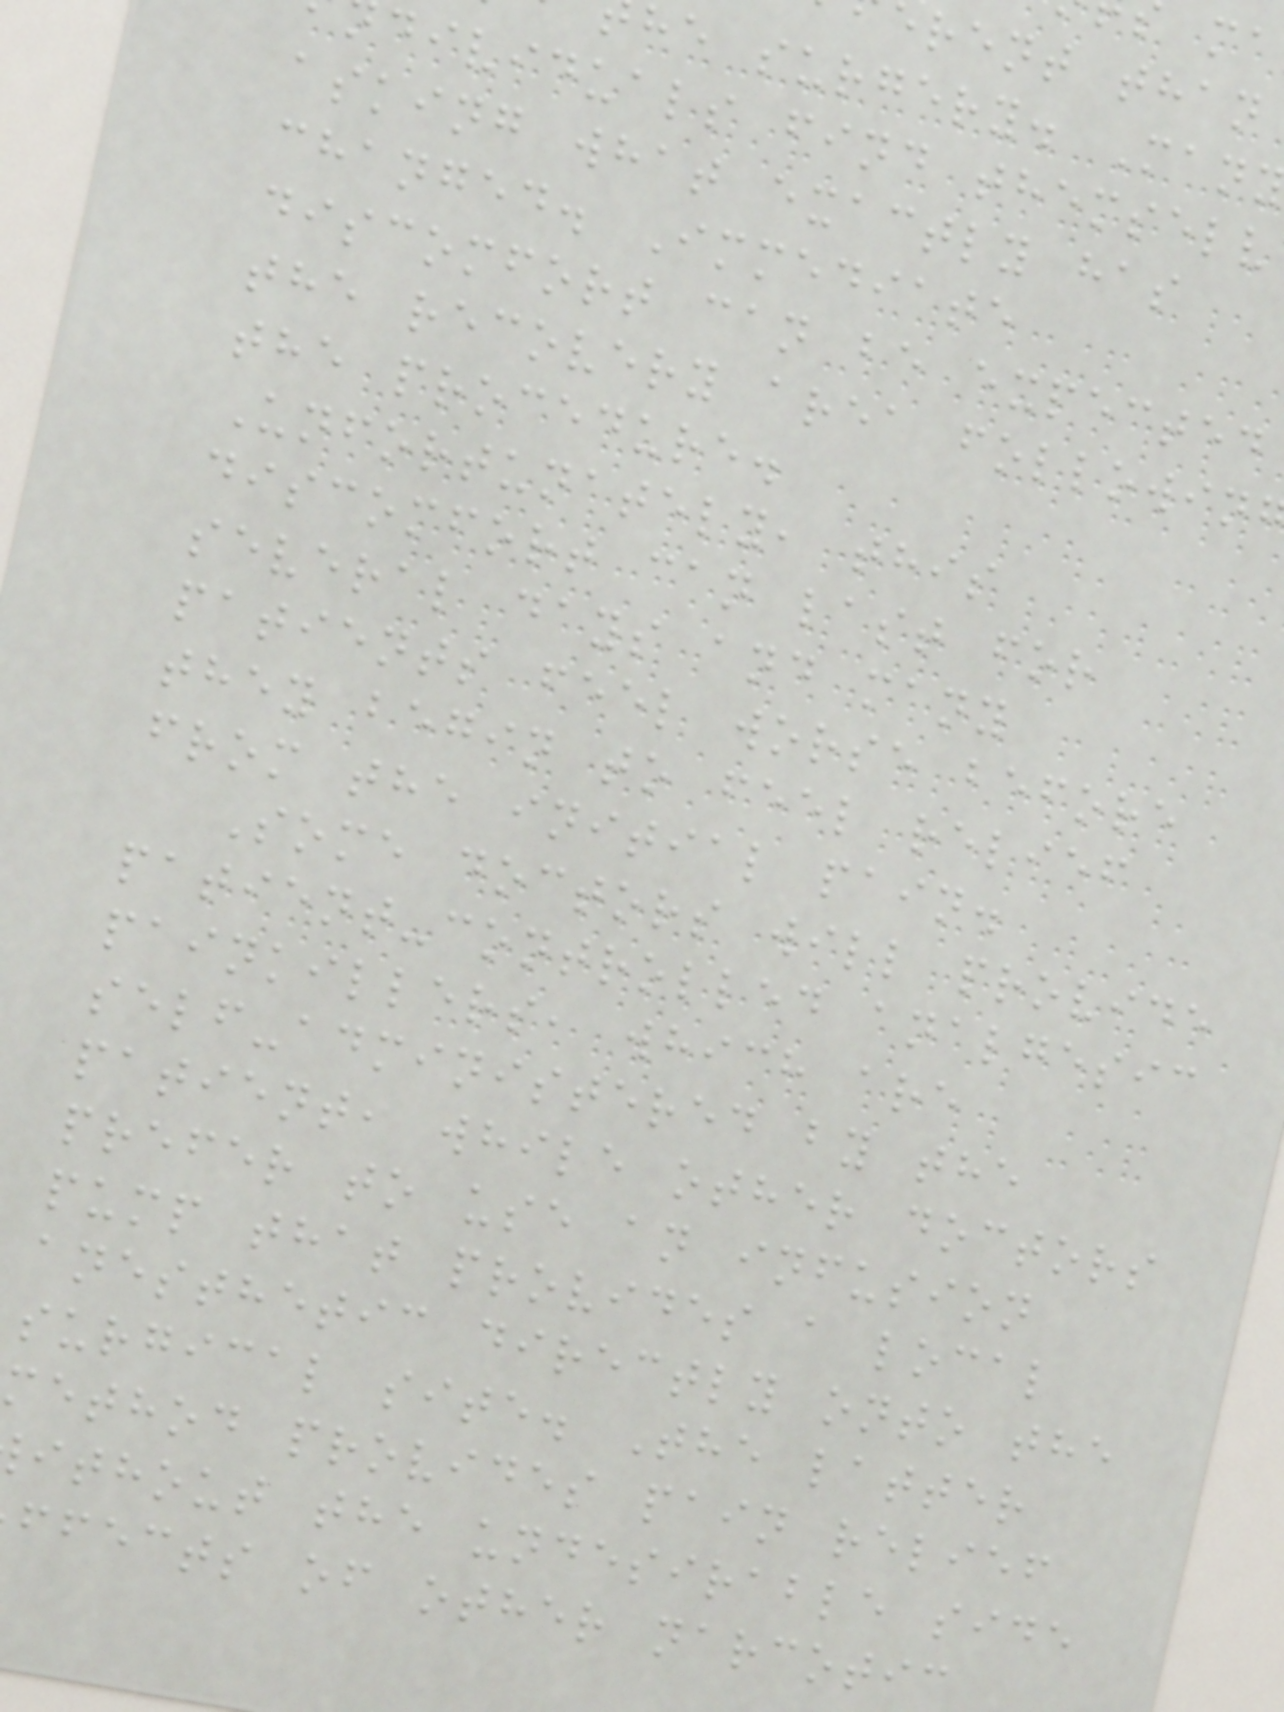rent than
he surgery. Man
dividuals find themselv
asking what exactly has
changed. Immediate
discomfort can be expected
the recovery area followin
the procedure.
Unfortunately, this
discomfort can last for
several days and many
patients feel worse before
they begin to feel relief
from the initial pain.
Some doctors will provide
patient-controlled analgesic
painkillers, which are
self-administered by the
patient, while other doctors
prefer to use an infusion
pump that provides a local
anesthetic directly onto the
surgical site. The latter
method provides pain relief
ithout the undesirable side
ffects of other narcotic
